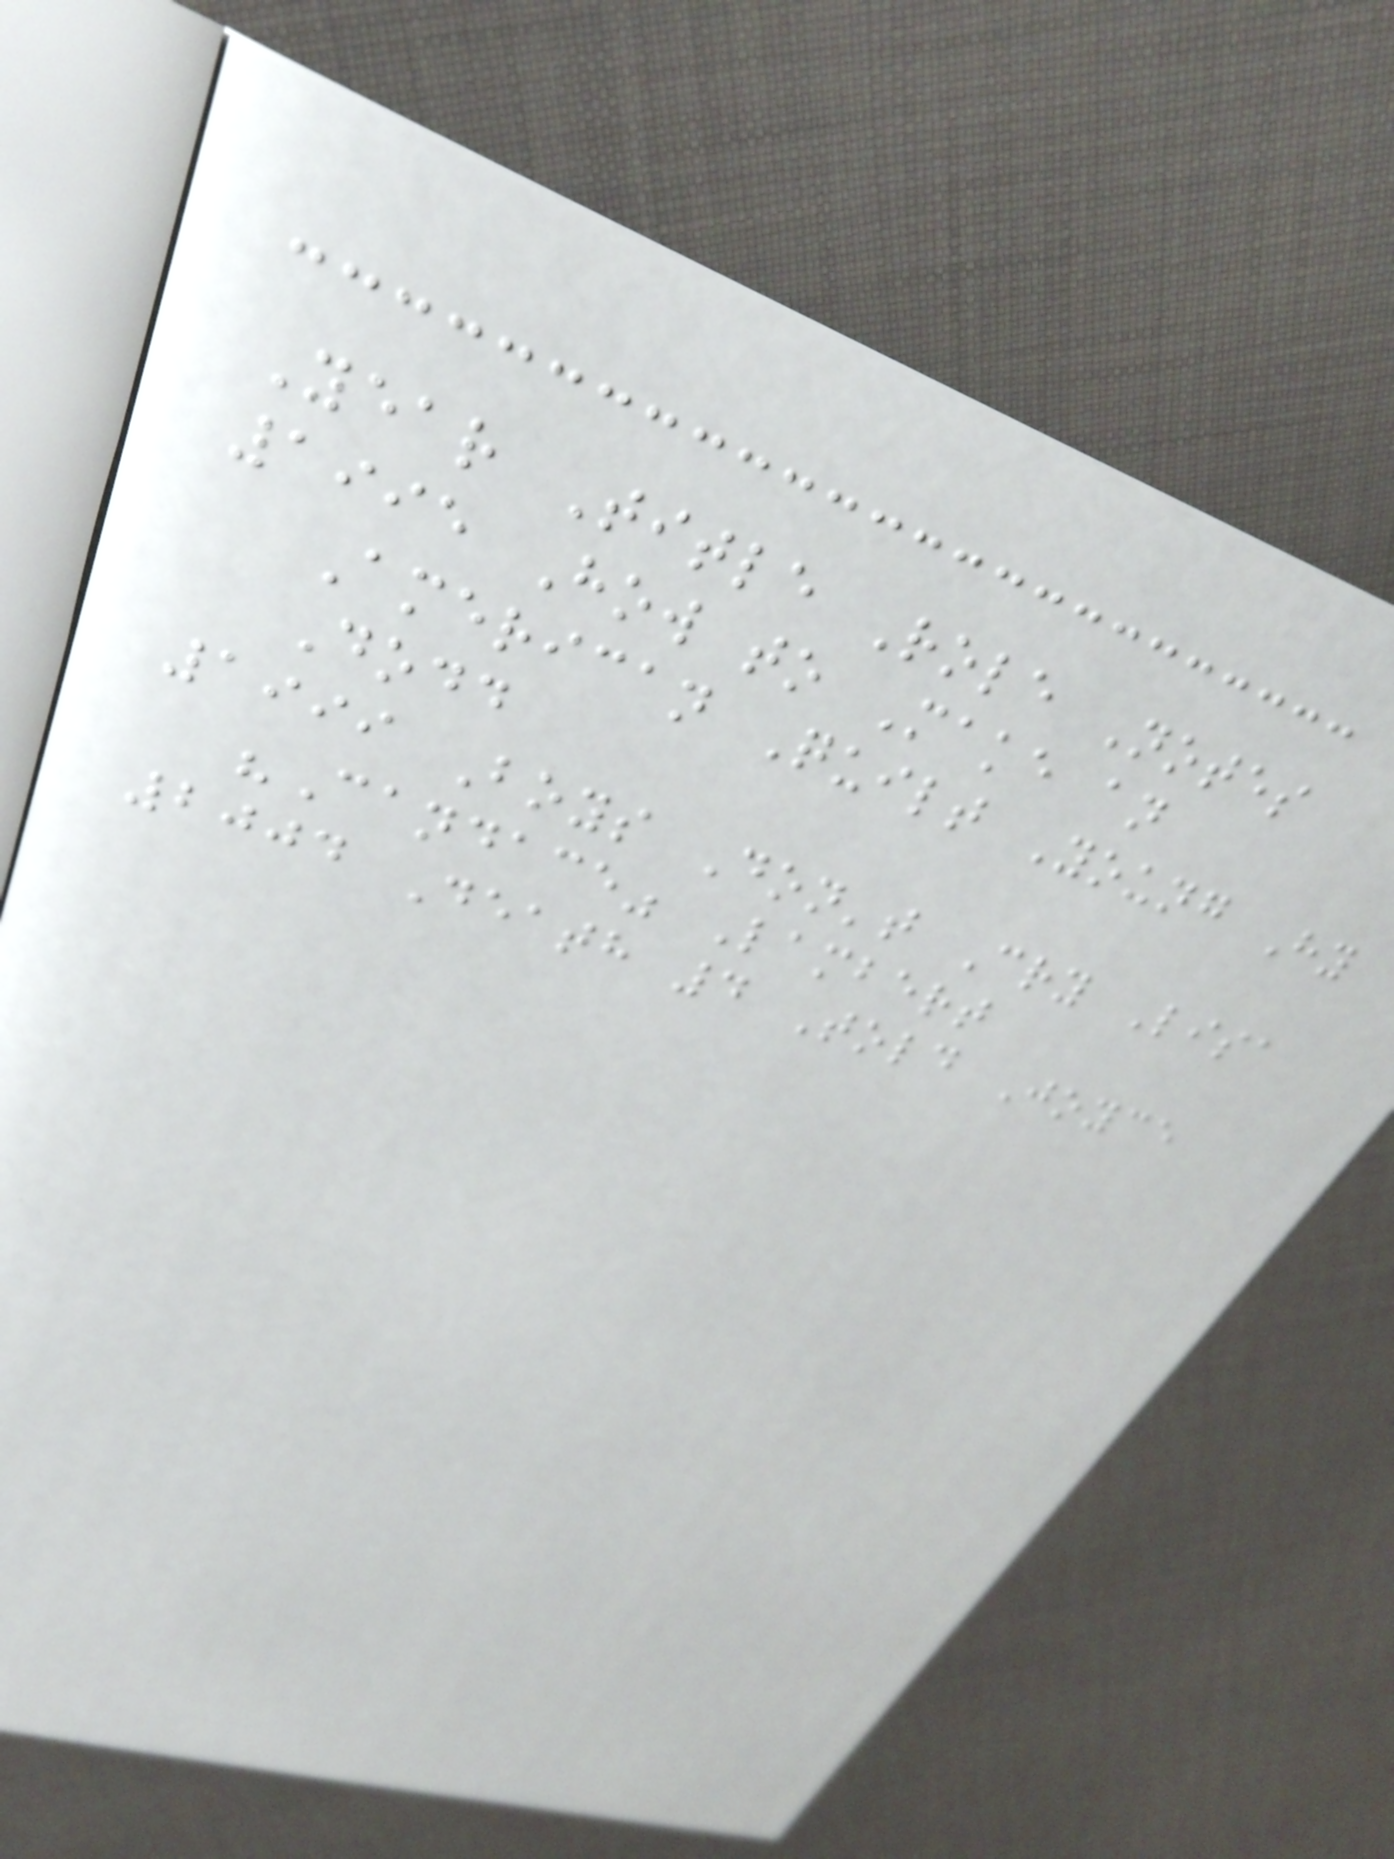Year Title Role Notes
1995 How to Make an
American Quilt Young Hy
Dodd
1999 Boys Don't Cry Lisa
"Candace" Lambert
2004 Death 4 Told Joyce
